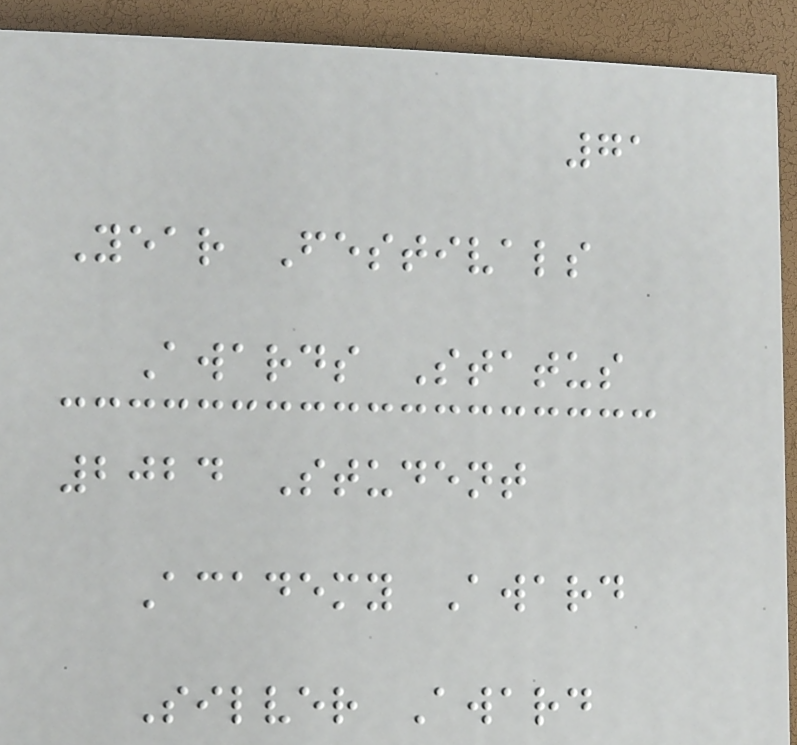71
Year Festivals
Awards Status
2024 Student
Academy Award
Silver Award
